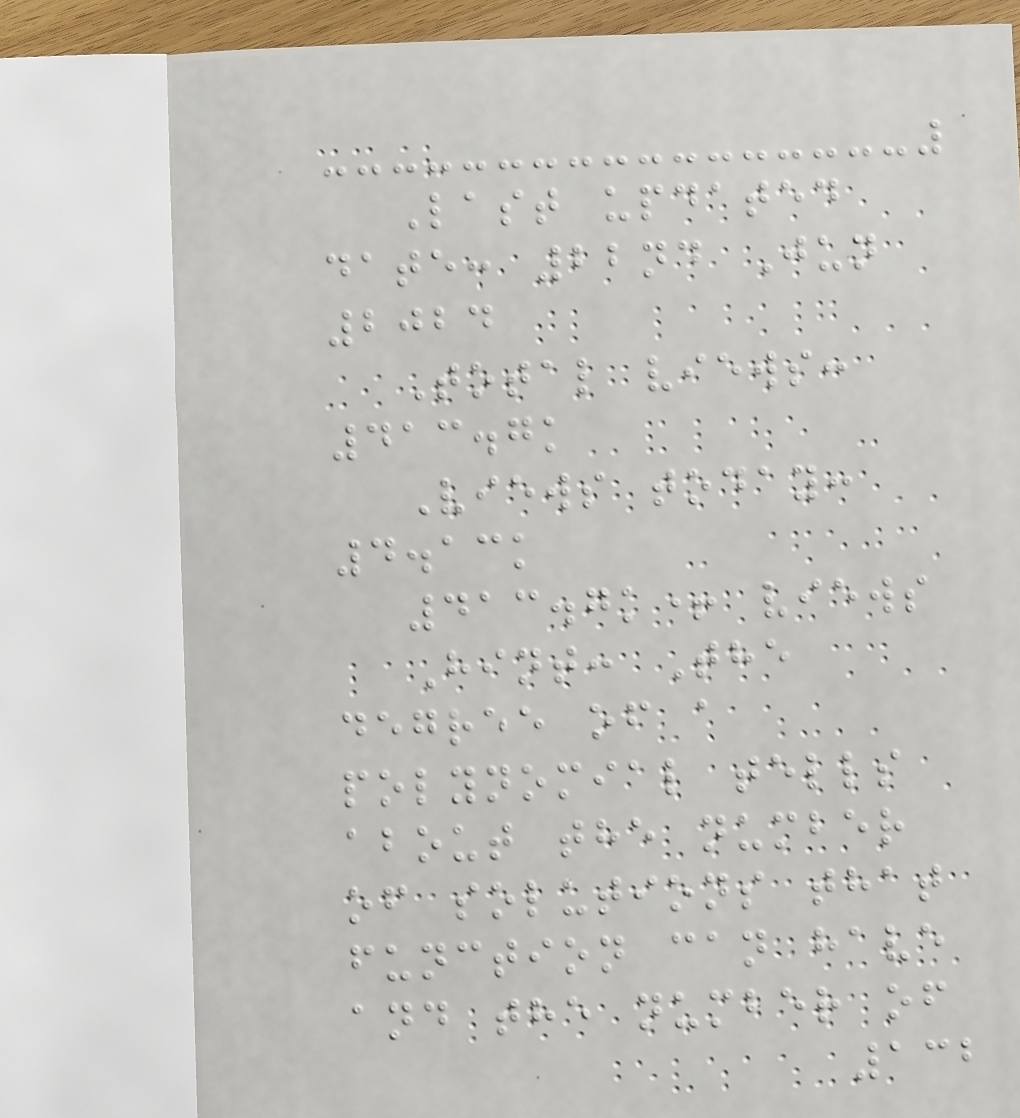Last updated
date: 22nd Jun
2024
Total views:
413.7k
Views today:
4.13k
413.7k+ views
Hint: The
degree of a
polynomial tells
about the number
of solutions that
function can have
and the number of
132
